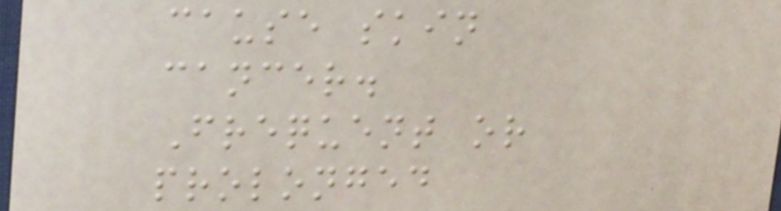cause skin
cancer.
Frequent or
prolonged
